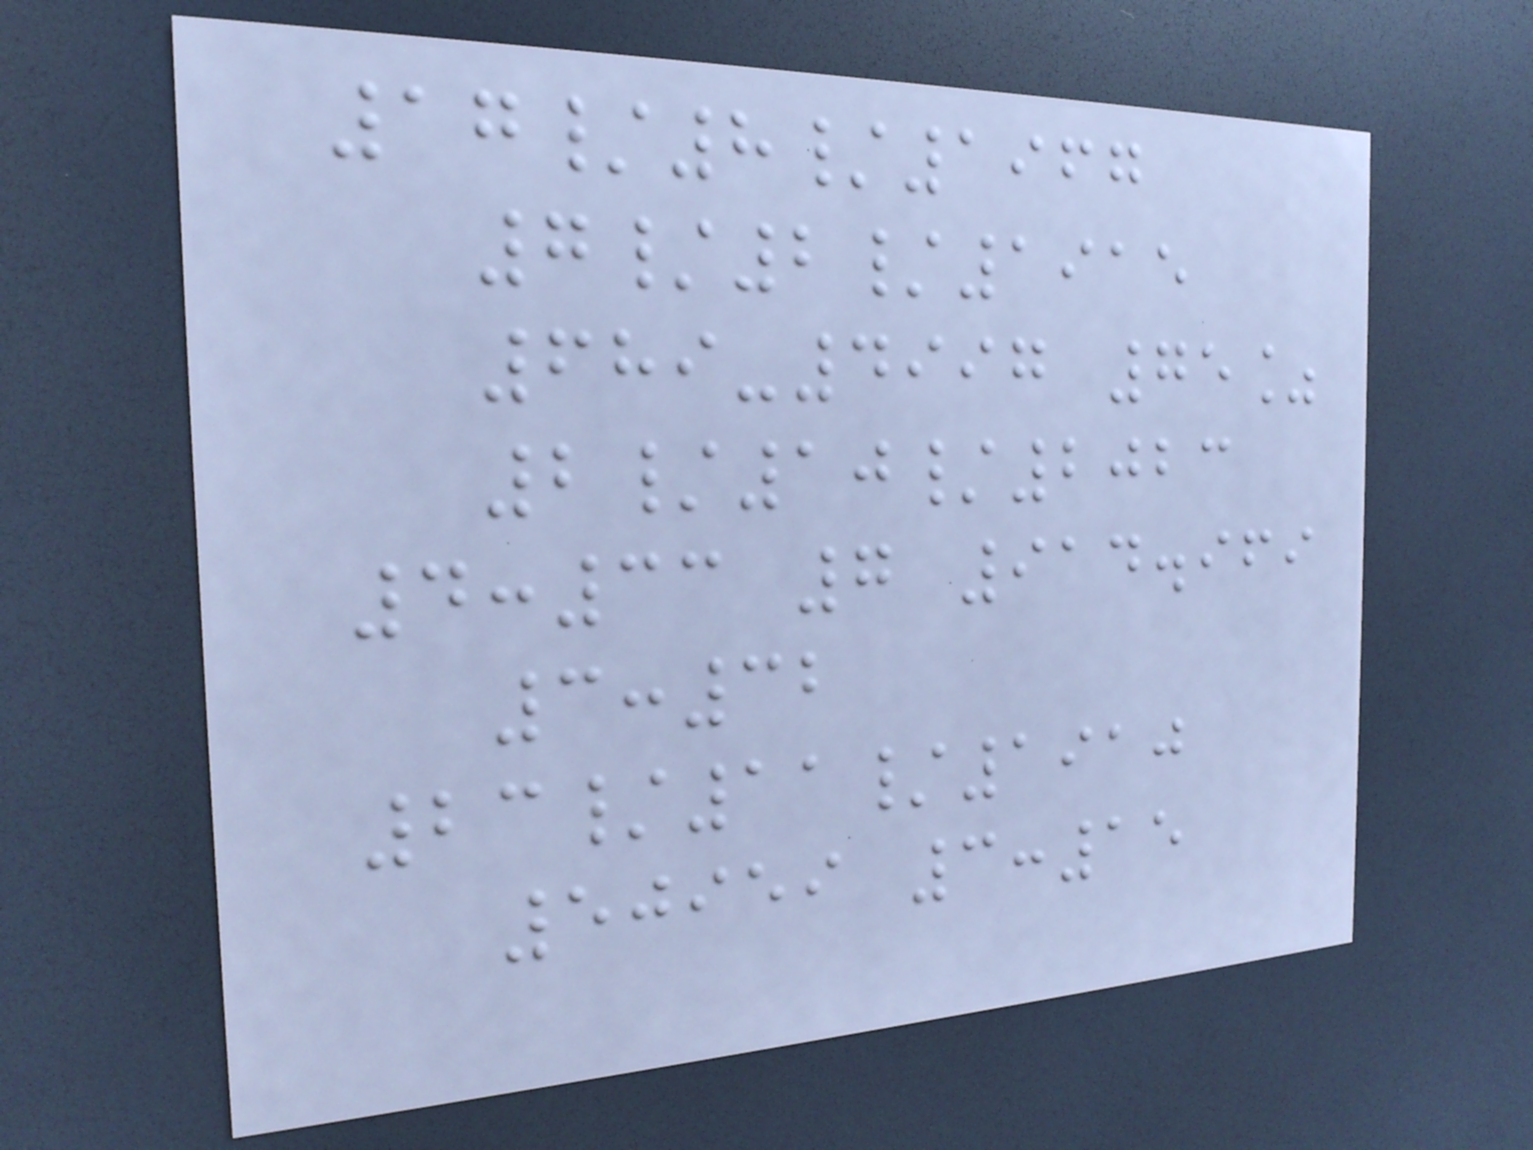17/8/1967
7/2/1915
689-4997 75%
2/10/2023
4:33 7 914.969
3:32
23/11/1910
50959 3:15
